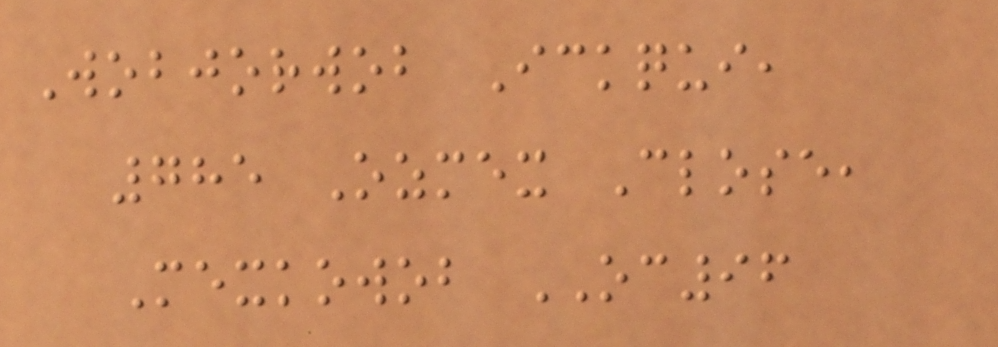Wobjorwob Ickqui,
785 Ozmex Close,
Mexkowob OC96
